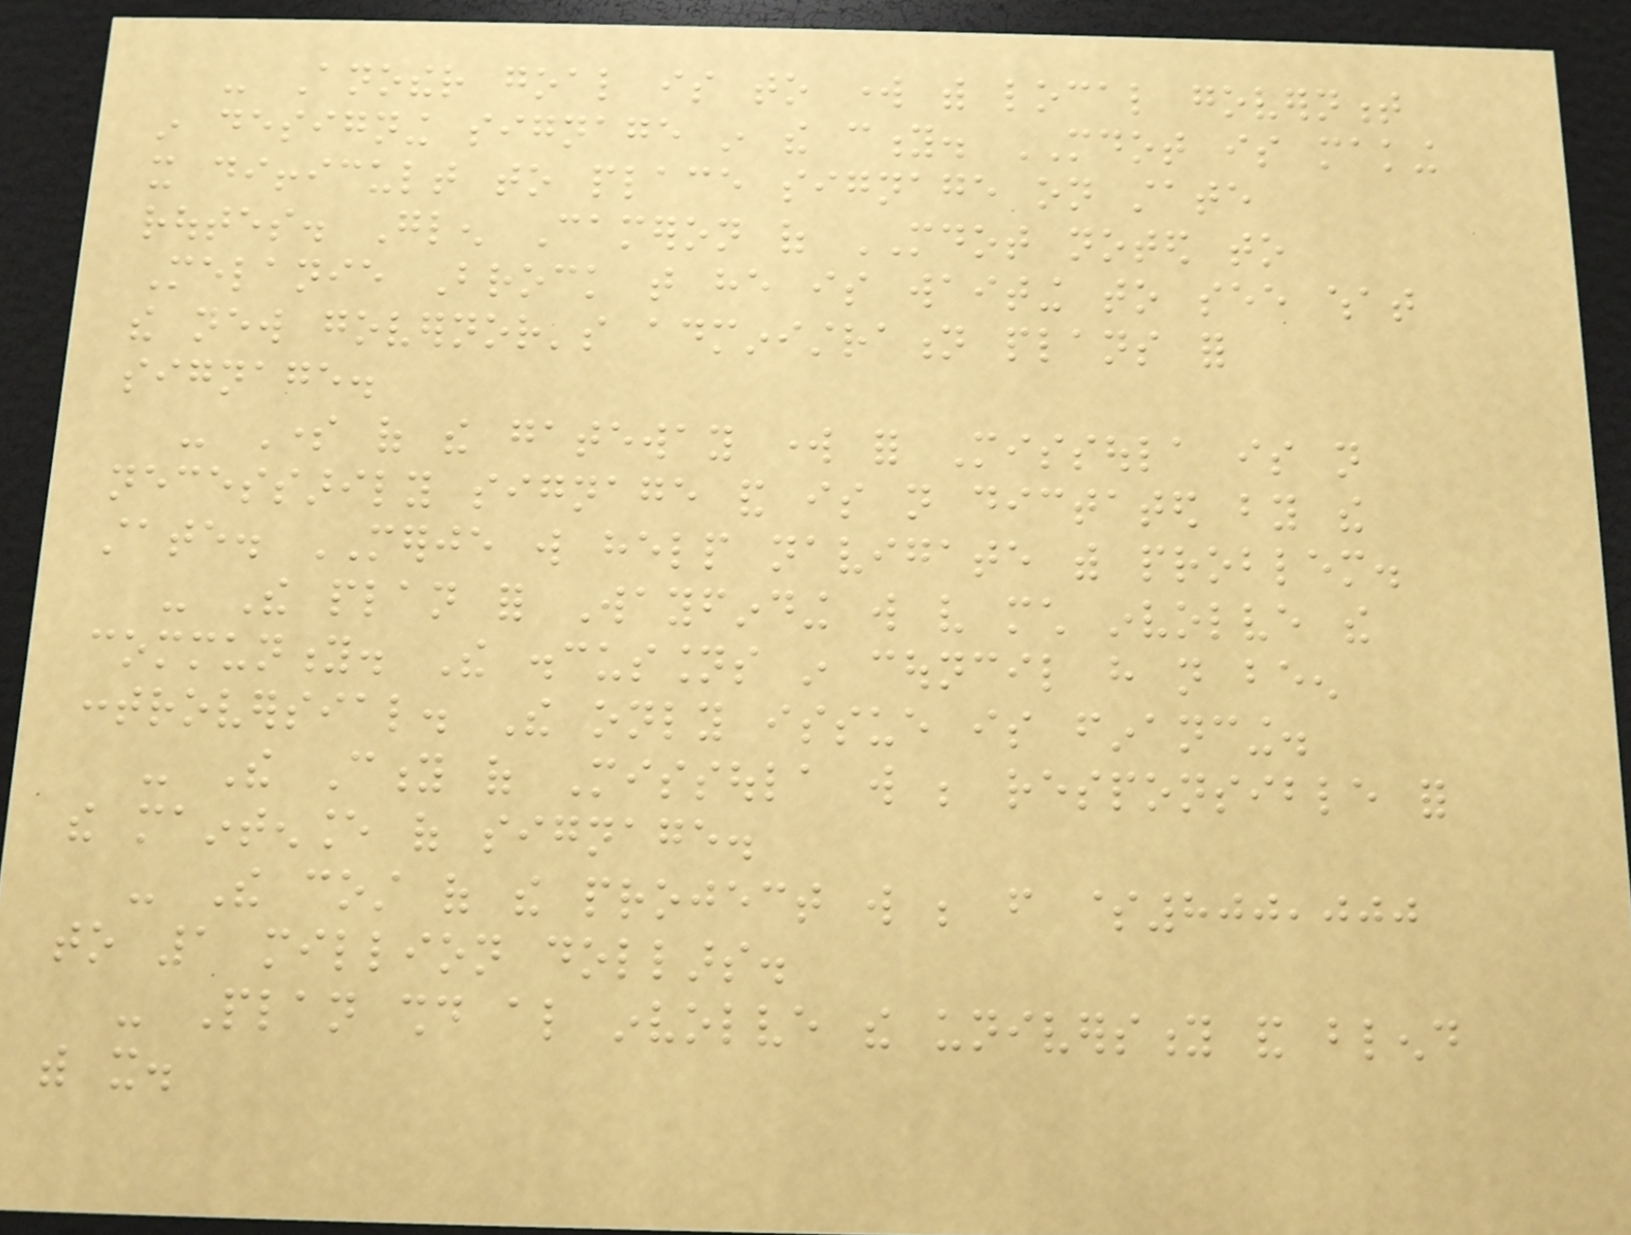- Another goal is to work with local government
in designing signage in the city. MDOT is making
it difficult to place signage on state
routes. Glen Cameron of MDOT noted to
Melanie Brock that he is waiting to see what
the new governor's administration plans for
signage.
- Some of the gateway work for Missoula is not
necessarily signage and is not dictated by the
state. MERJE will help navigate with problem.
- The plan for Wayfinding will very much involve the
community. The discussions in council have not been
controversial. The only issue is financing.
- The City of Missoula will be responsible for
the maintenance of signage.
- The cost of the project will be from $800,000
to 1 million dollars.
- Plan should also involve the university and blend
with it.
